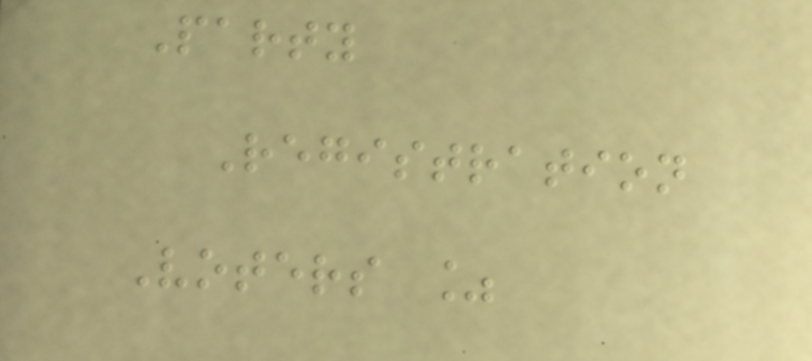Party
Registration
Voters %
